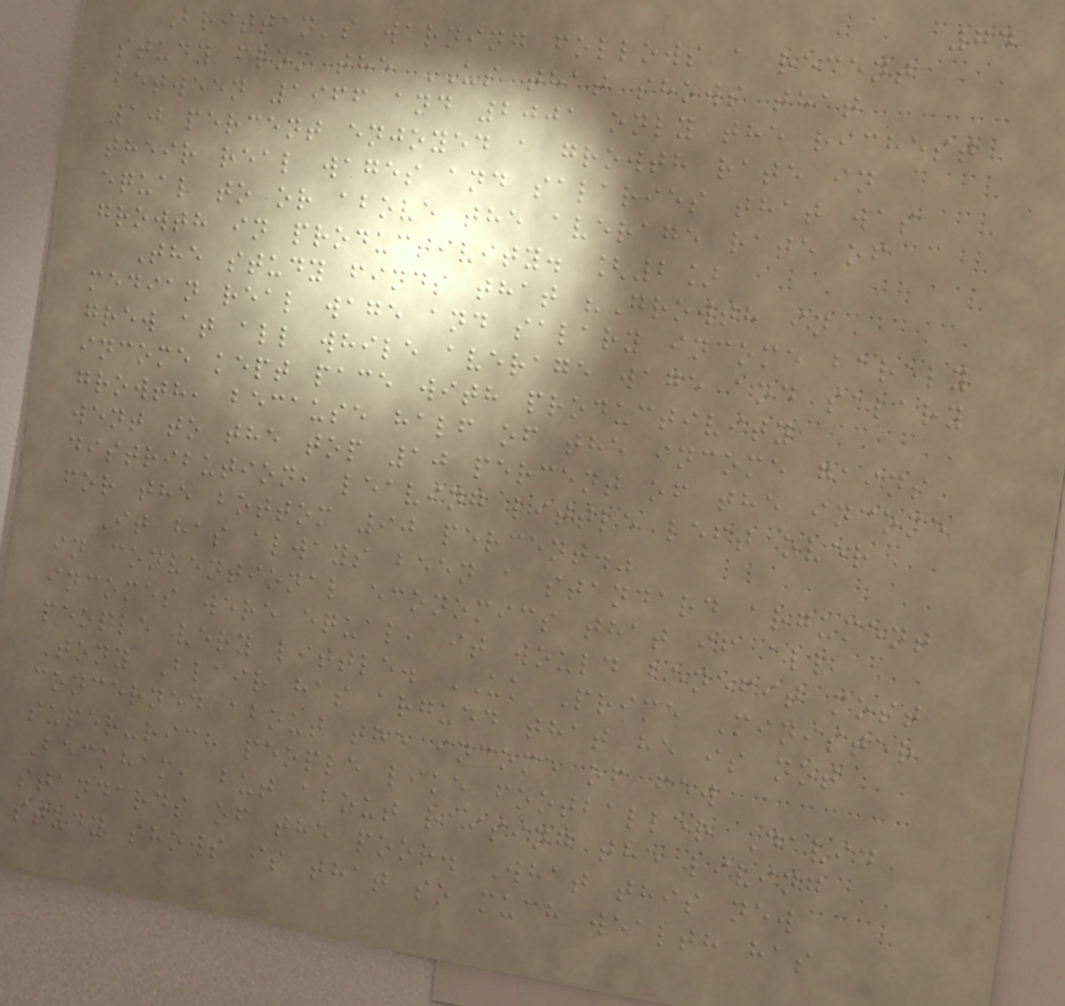74
Brittan's warning follows a recent
study from the US that shows that
between 1966 and 2001 only the richest
10 percent enjoyed a growth rate in
their real wages and salaries that was
equal to or above the average rate of
growth in productivity. [2]
The study finds that "Growth in
median real wage and salary income barely
grew at all while average wage and salary
income kept pace with productivity
growth, because half of the income gains
went to the top 10 percent of the income
distribution, leaving little left over
for the bottom 90 percent."
It has always been a standard argument
in conventional economics that if all
incomes were equal, it would benefit most
people very little. UK Prime Minister
Tony Blair has argued that he is not
concerned about the income of few
super-rich people like footballer David
Beckham, but about raising the living
standards of the poor. What this new
study shows is that so much wealth has
